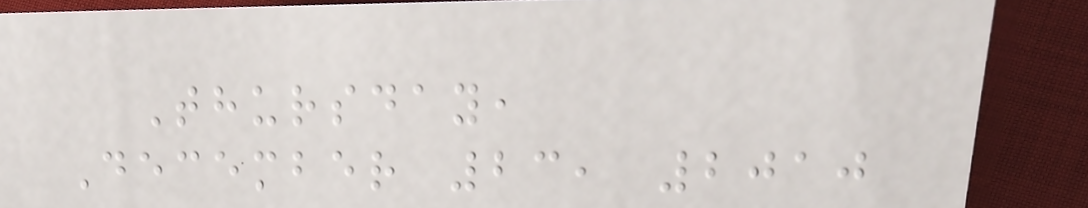Thursday,
December 23, 2010
